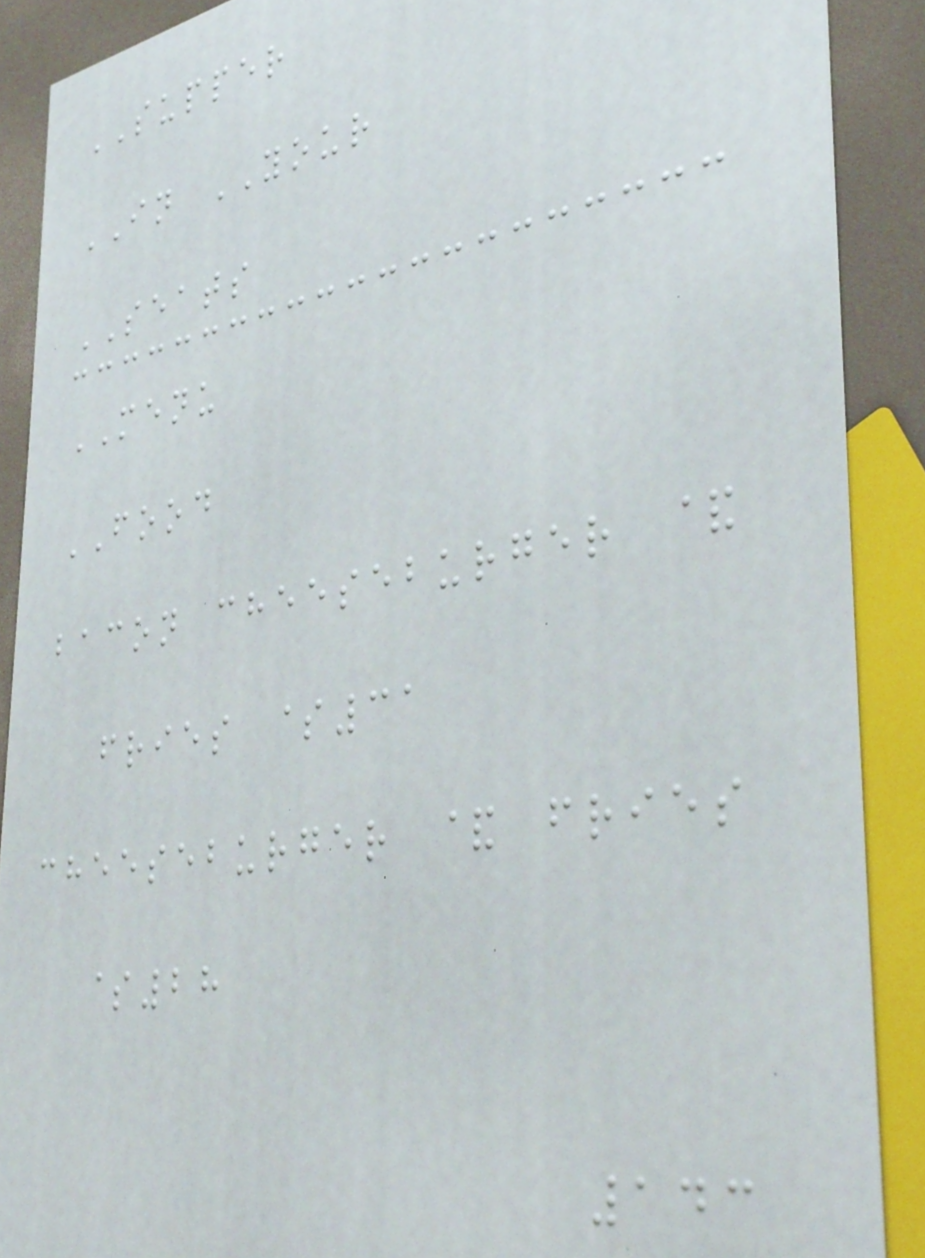SUPPER
IN YOUR
SEATS
MENU
FOOD
bacon cheeseburger &
fries $31
cheeseburger & fries
$28
143
